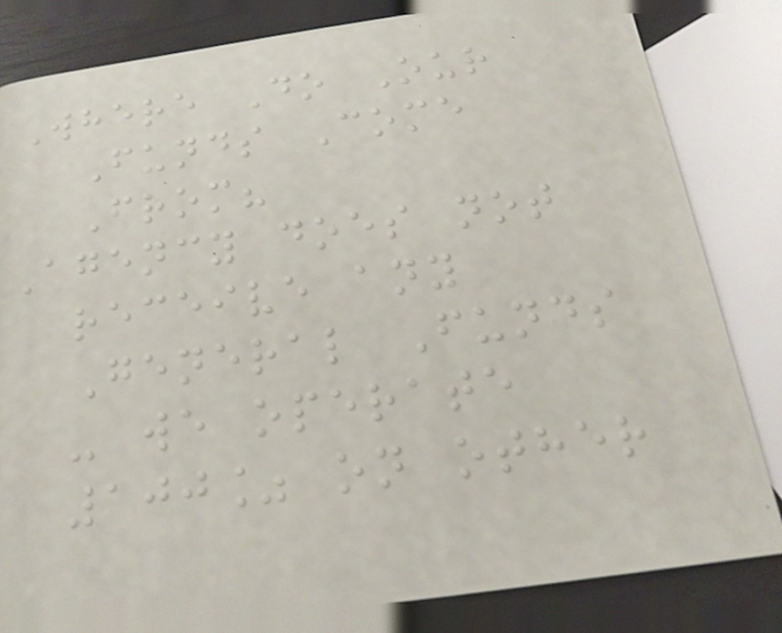Where Do Our
Funds Come
From?
Agency does not
receive any
General Funds
- we operate
100% on other
